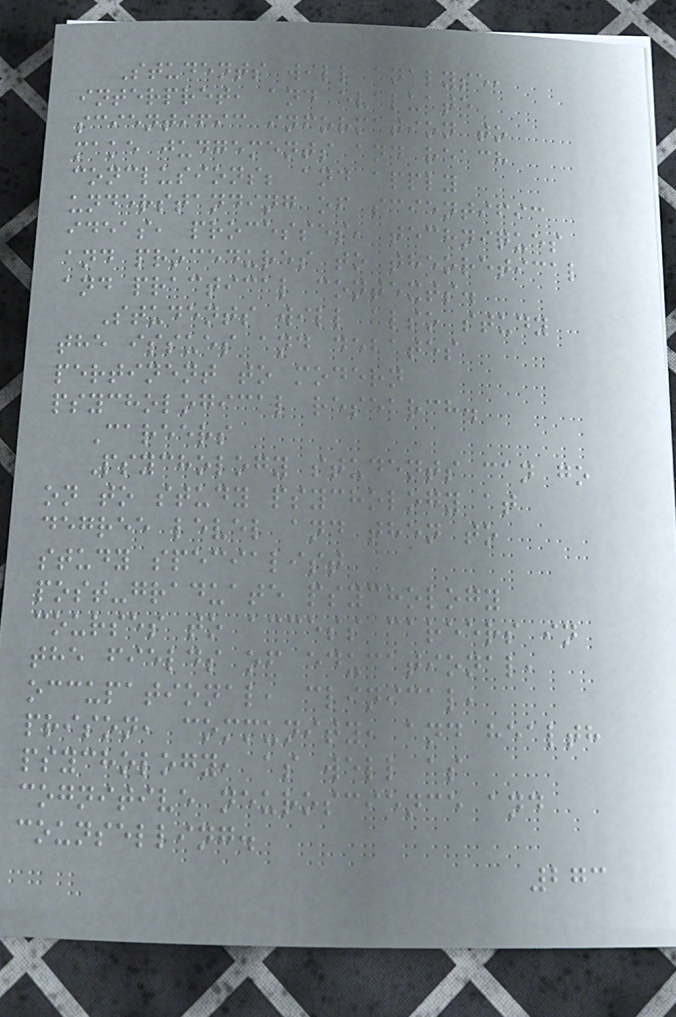Students will analyse,
interpret, and evaluate
scientific information to
make judgements and reach
conclusions; and apply
understanding of scientific
ideas, processes, techniques
and procedures to theoretical
and practical contexts.
Students will also study
the issues and debates
pertinent to modern
psychological research.
Careers
Psychology students can go
on to study psychology at
degree level and then to
study specialist
post-graduate psychology
courses to access careers in
the fields of educational,
occupational, clinical,
prison, community, and health
psychology, as well as
cognitive neuroscience and
counselling.
273
